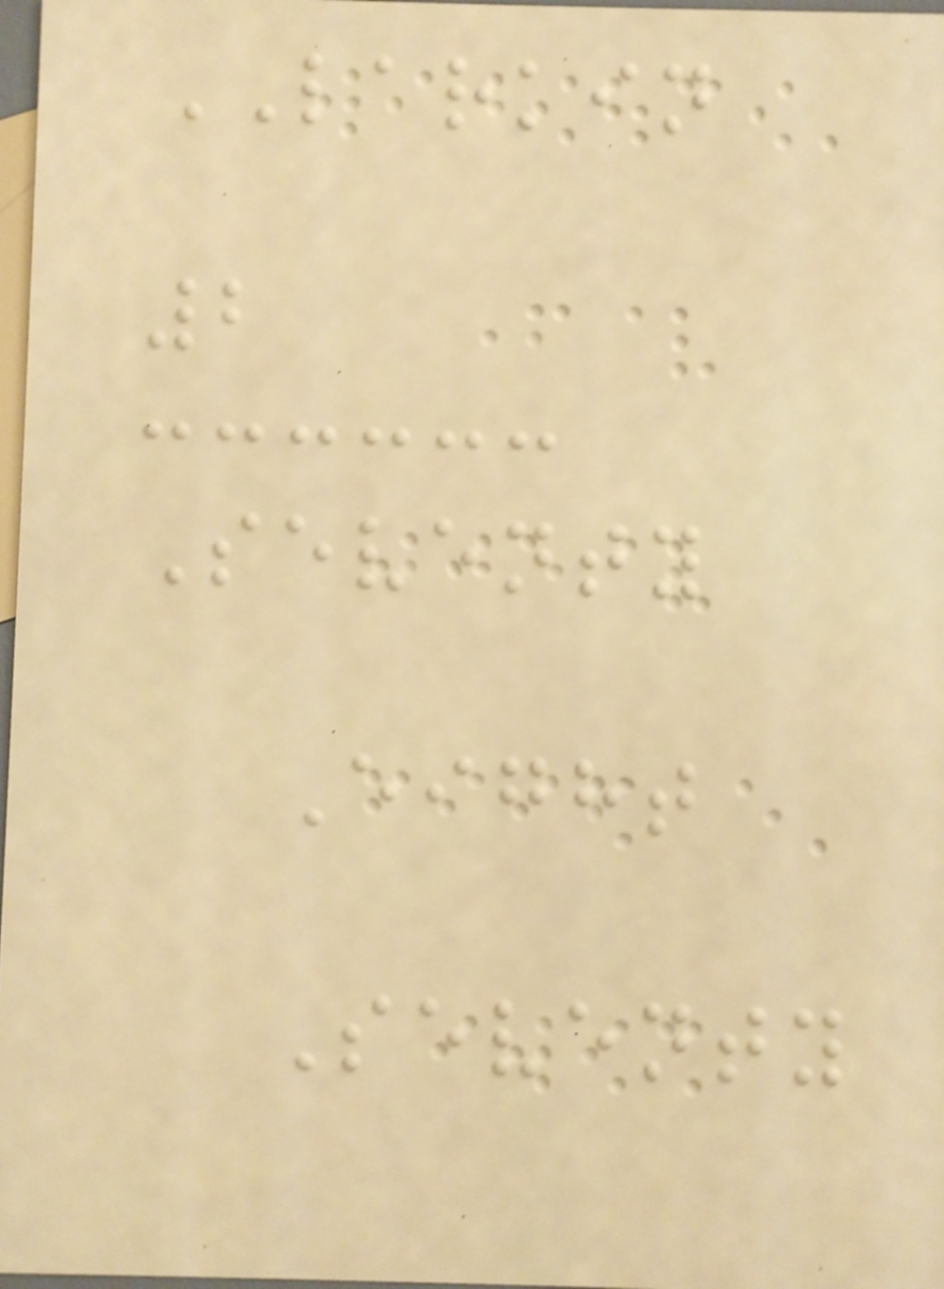LARKIN
2
Seventy
Eight
Seventy
